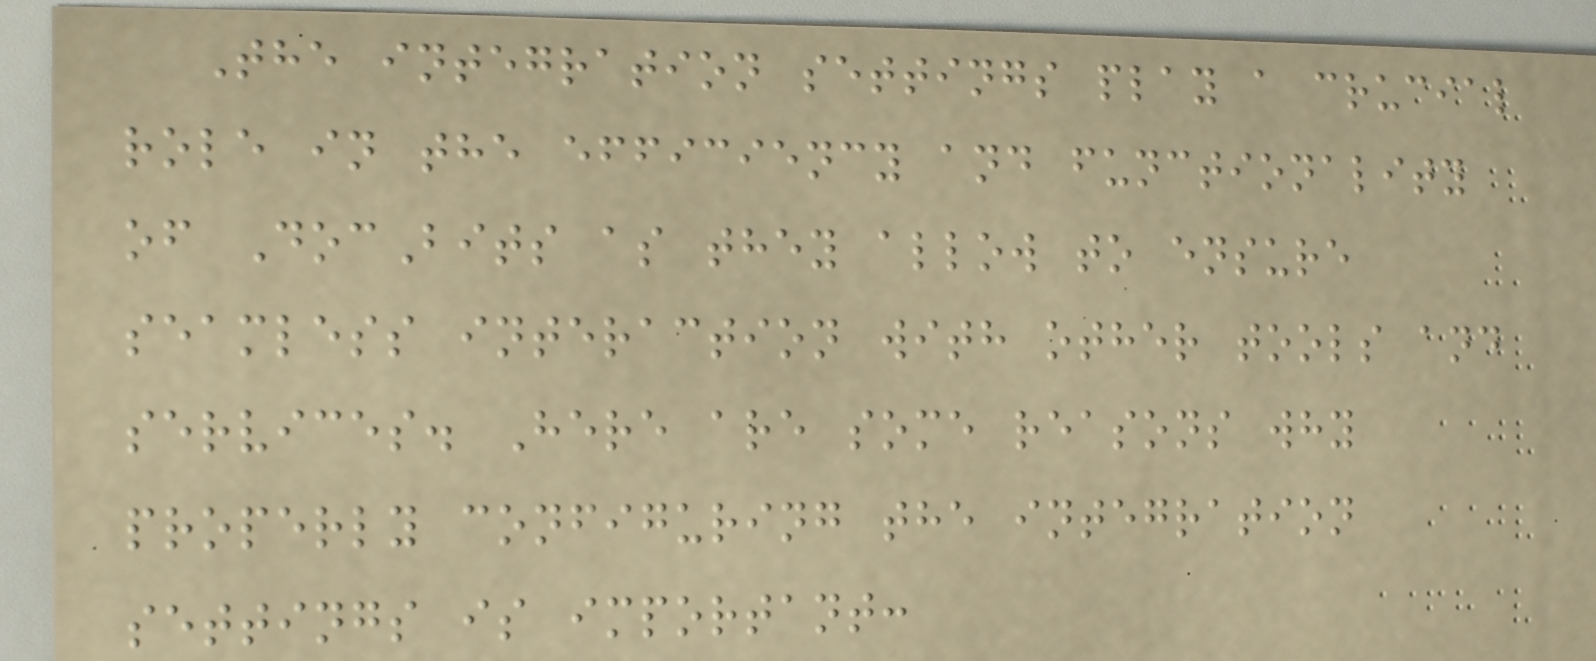The integration settings play a crucial
role in the efficiency and functionality
of DocBits as they allow to ensure
seamless interaction with other tools and
services. Here are some reasons why
properly configuring the integration
settings is important:
